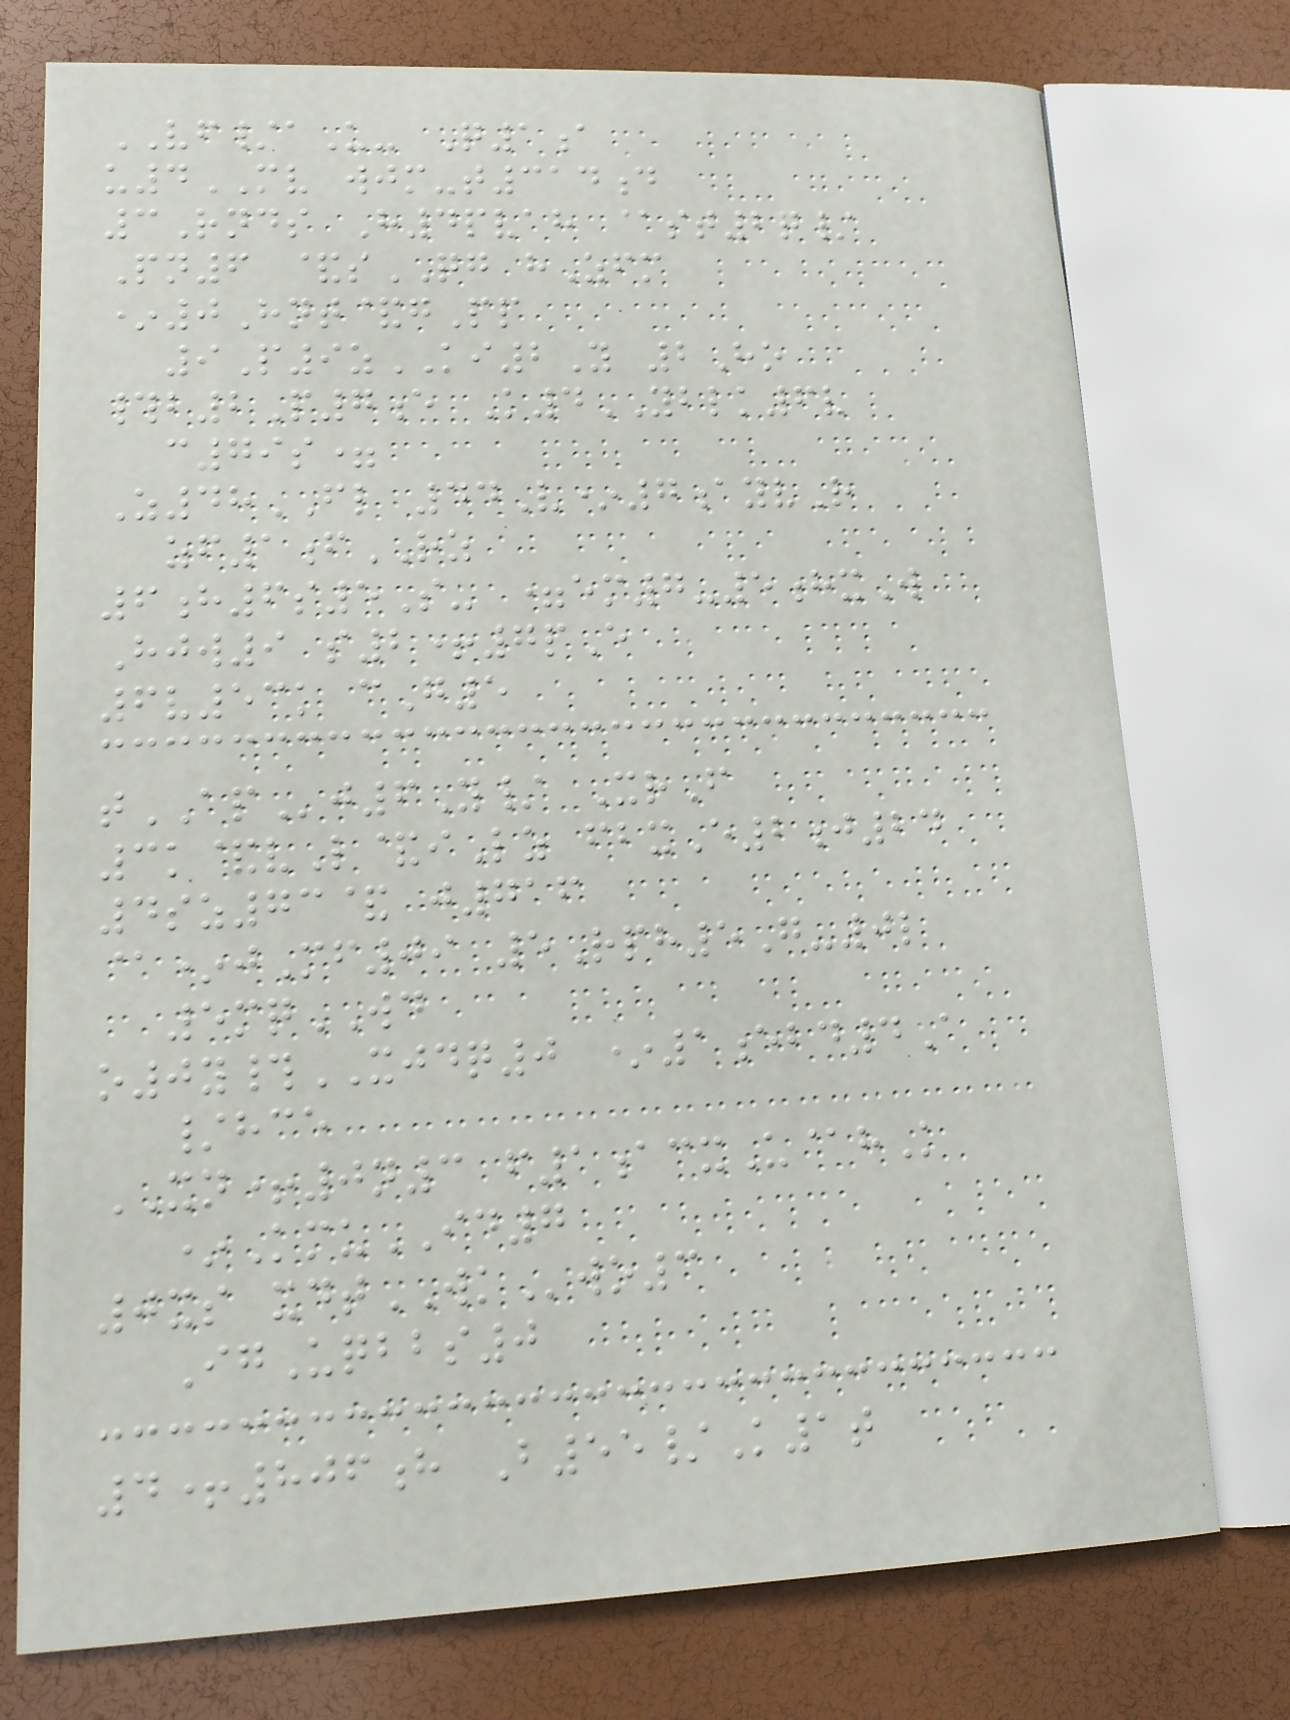VF/aU- Q1a
u4MV wjm-t314d
3Rnds H4pvah @st2q/
Pn6 &sQG hZfm
*0Hnt&gPp
9P9zKI2Y 2Ho
#b2P7e K4YBLK6v
c79s=
Z48FL 44V*7ayvR
zf1fRZ
6h6s5S- =em7-5hxW
Hjw9 s2+7pE
6v53k cG5
tAPj6Y/ XrF
3k&vL&iLz fbxE2j24
4sz73& j716
@*jMf09 5Rph5G-0l
5mqWD
o0y#XJDQ0 *1ebd4A
/hce
XN+0n3 f1acxU@hK
*KmuID7
0xs xdtWKwo3
IgUqbbs0
4+806h B55/K1t
